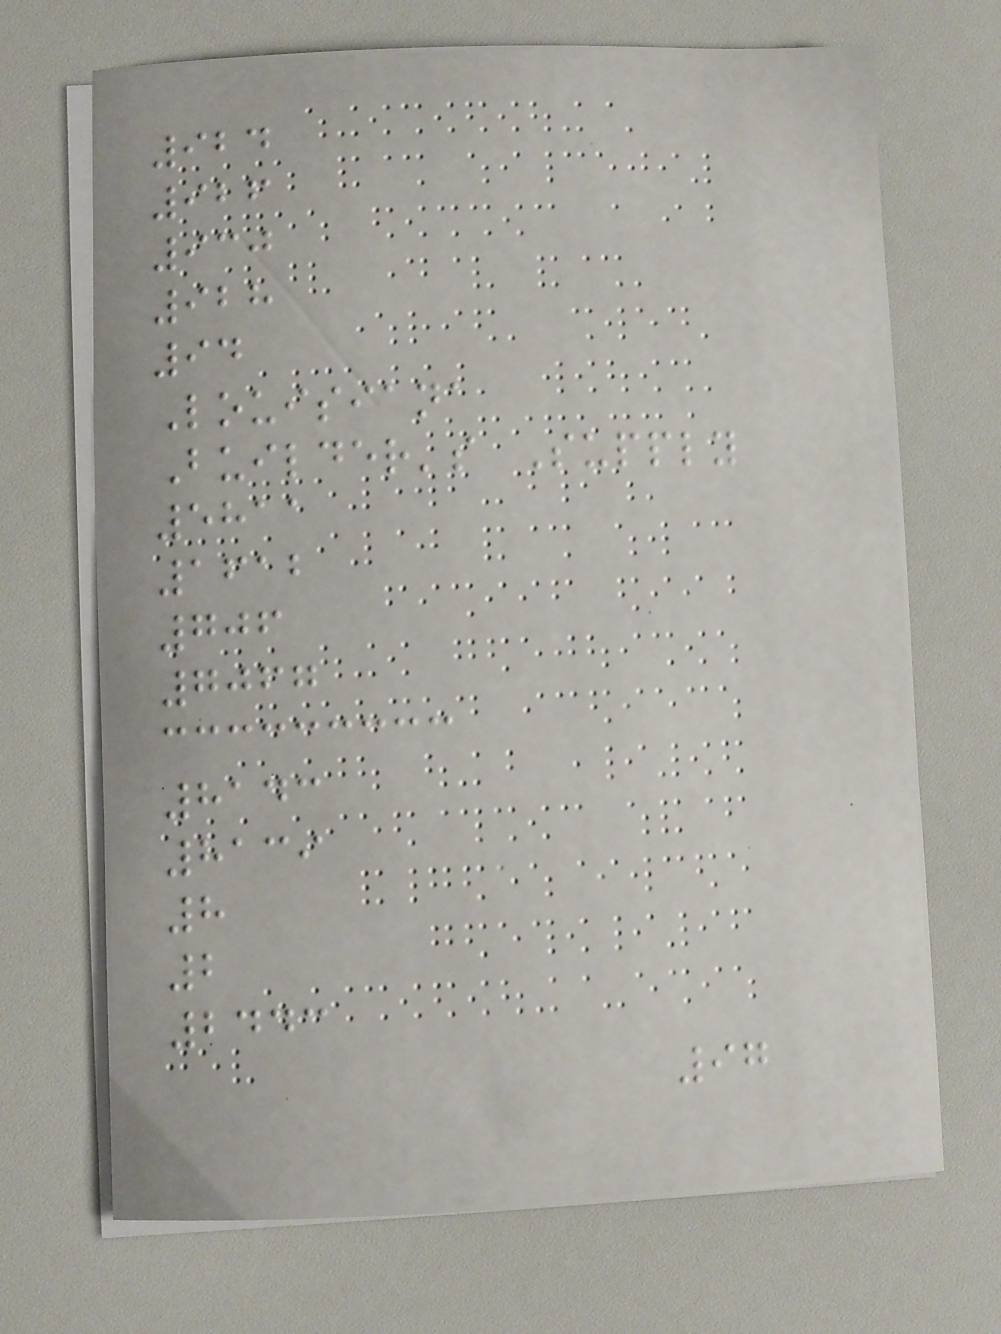924
926
930
928
94
Louisiana
Builder's Supply
5811
1612
706
7067
8143
8139
8
2
2443
97
